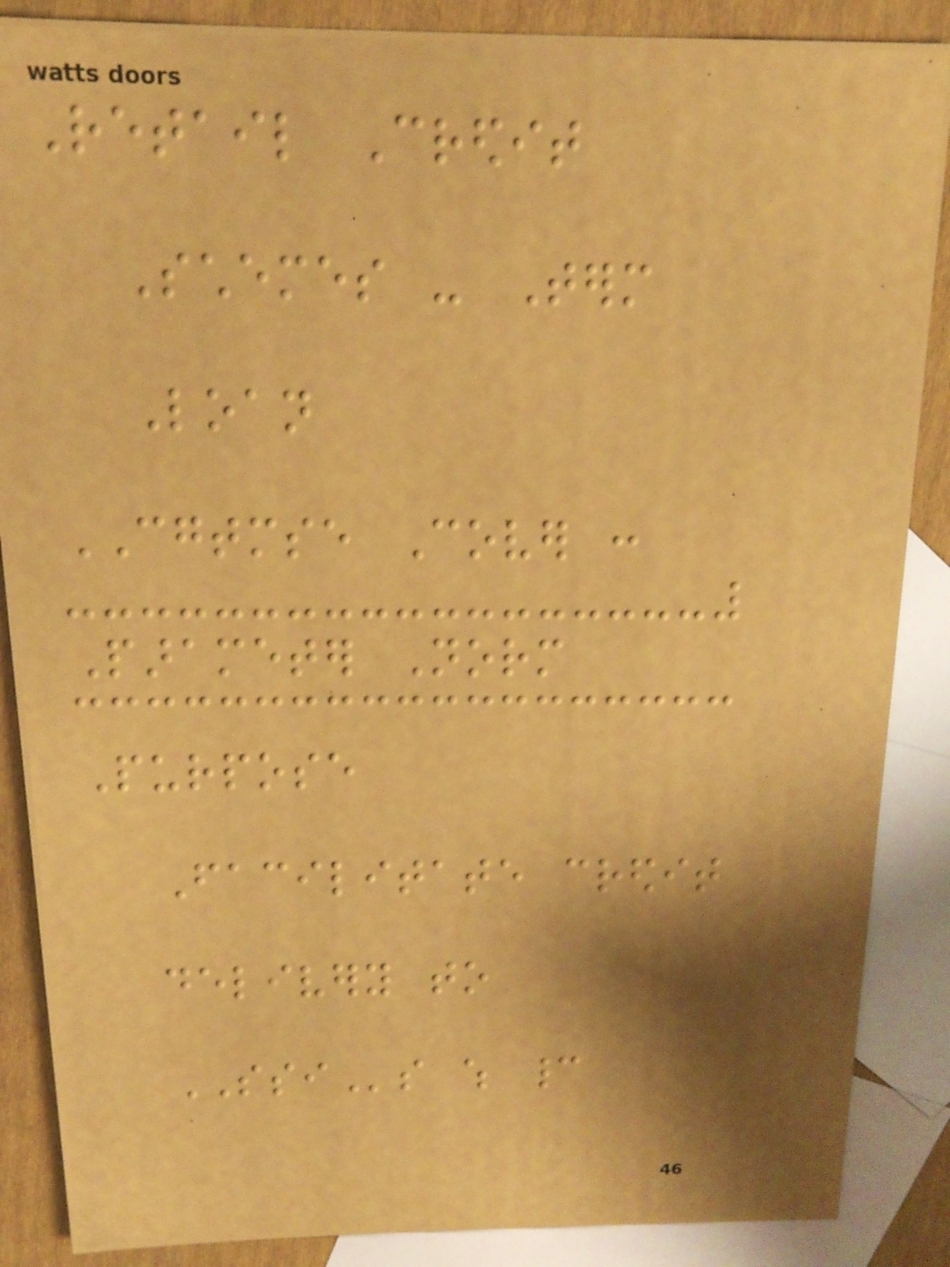Retail Credit
Schemes - Term
Loan
CGTMSE Cover :
Parameter Norm
Purpose
Facilitate credit
delivery to
SSIs which cannot
